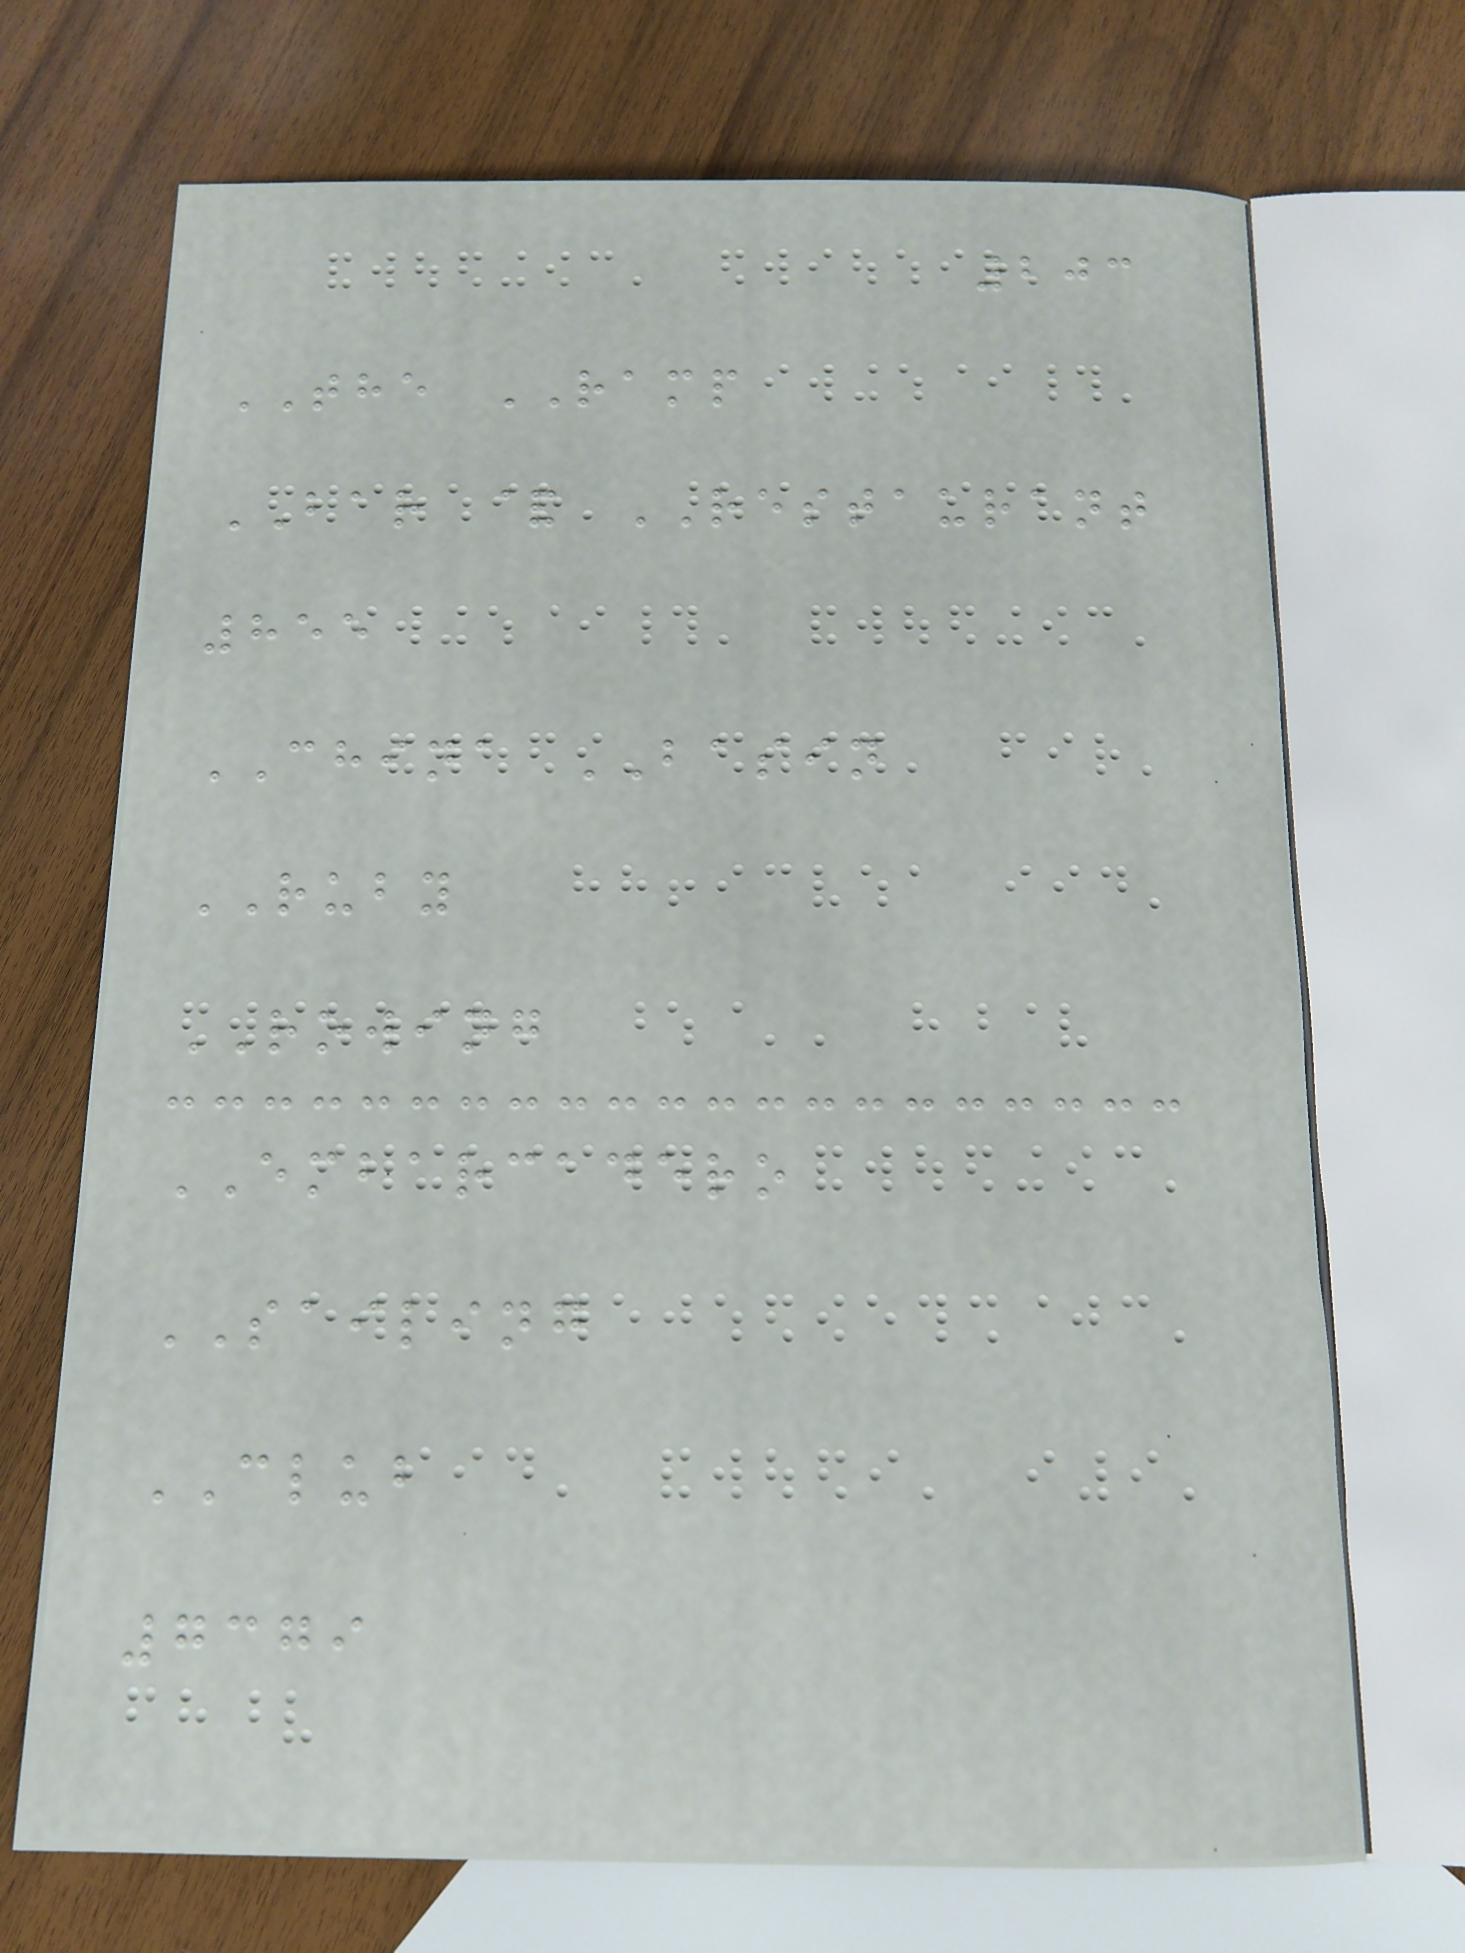203
THE RAMP
BAR & RESTAURANT
855
CHINA BASIN
RUBY
ROWING
EMBARCADERO
SAILING
CLUB
7379
